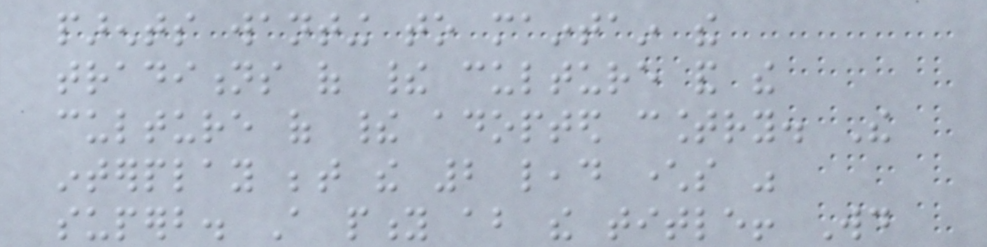parents wanting to maintain the
traditions of their culture and the
culture of their adopted country. The
interplay between the 2 lead characters was
superb. A pity about the title! Would
